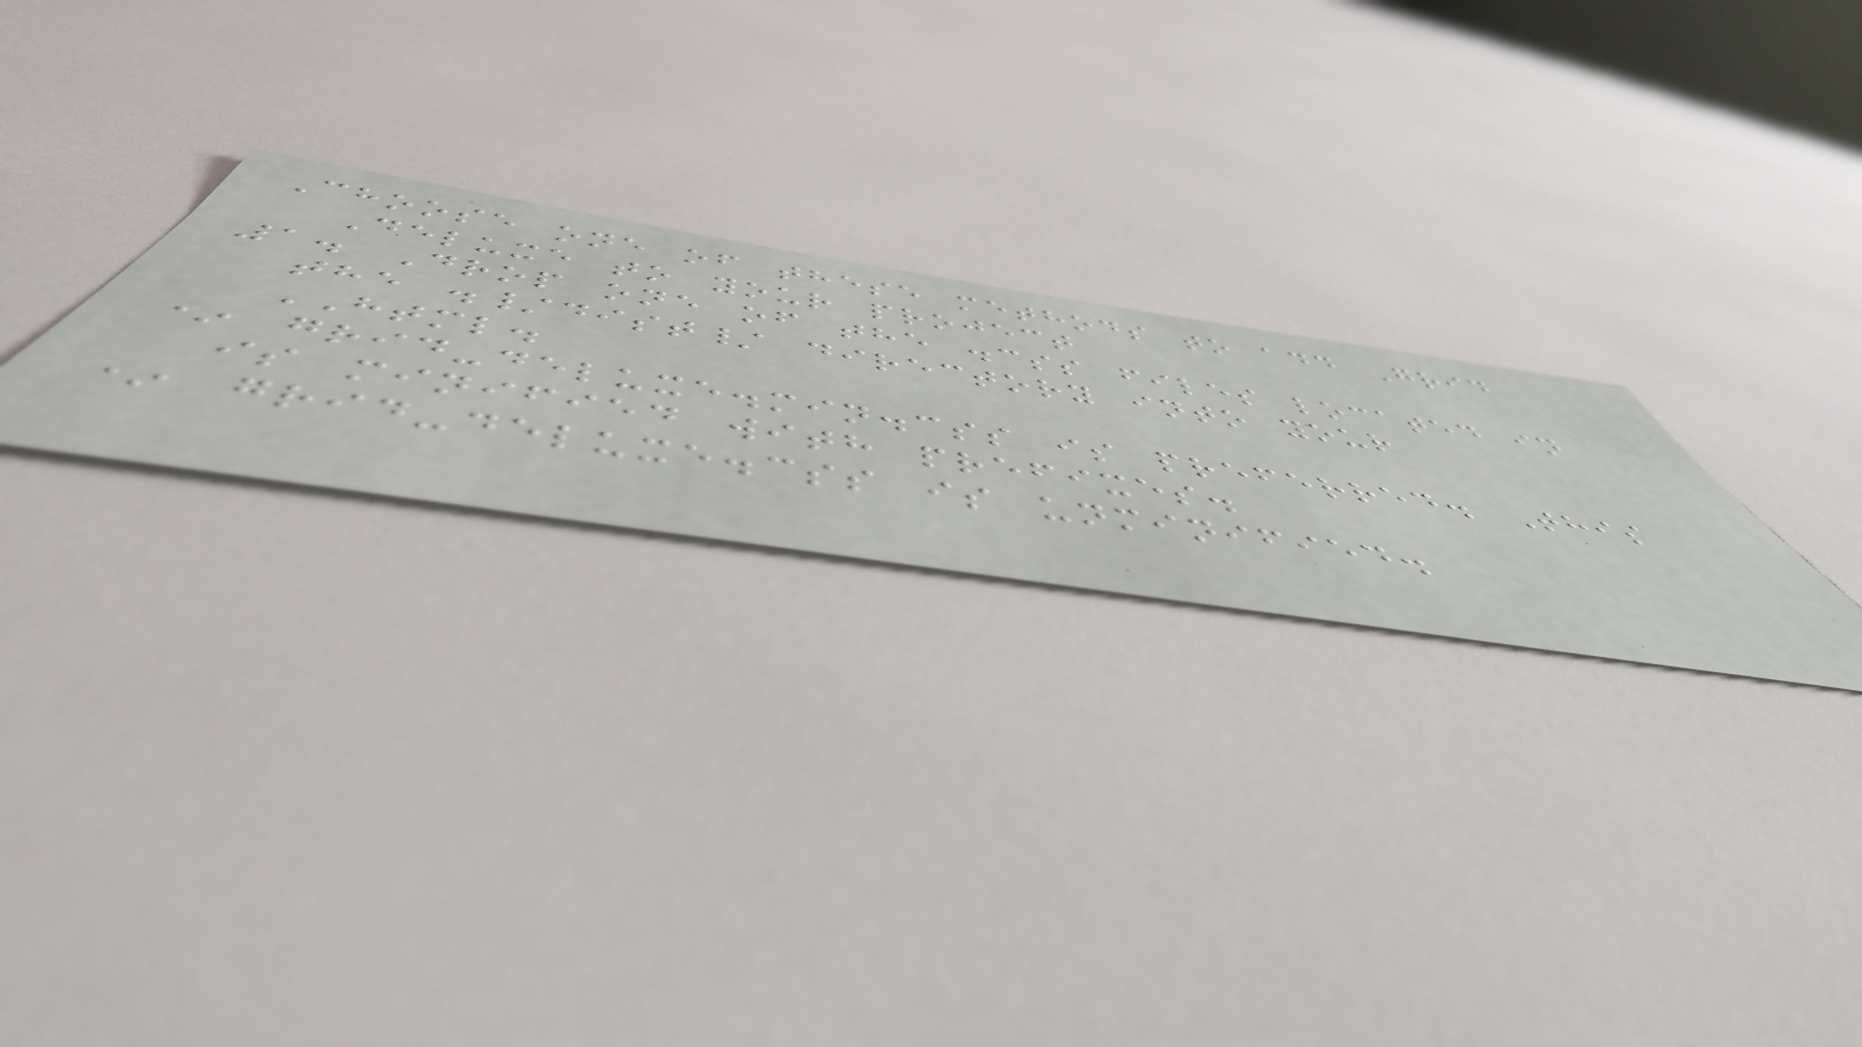Choose one of these methods to add Grid
Deluxe to your project
1. Drop one of the .css files located in
the ./dist/ directory into your
HTML.
* grid-deluxe.min.css is preferred. This
is minified with prefixes.
* grid-deluxe.css is unminified.
